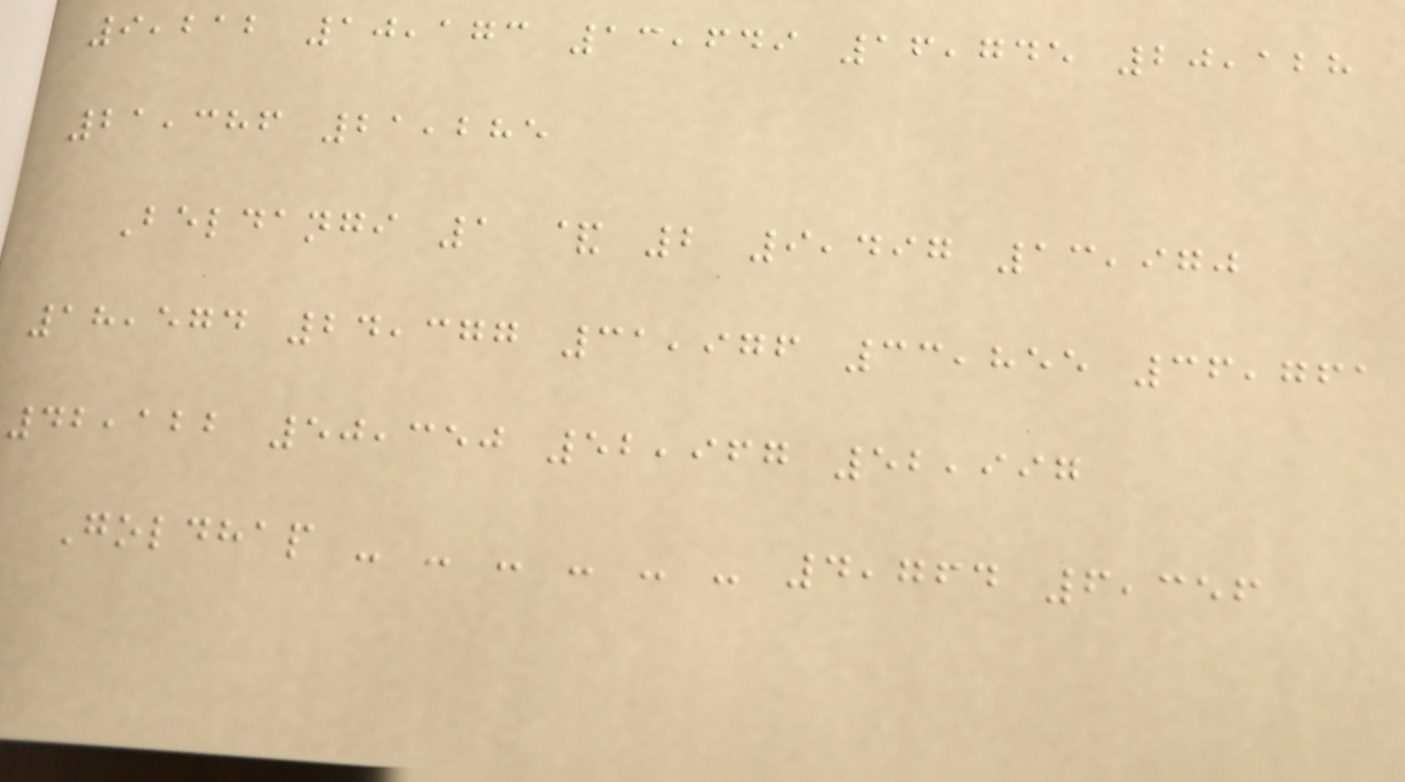9,212 10,173 13,649 16,745 20,128
21,386 21,285
Beldangi 1 & 2 9,497 13,970
18,574 24,377 31,976 33,855 36,761
42,122 50,350 52,967 52,997
Goldhap - - - - - - 4,764 6,356
